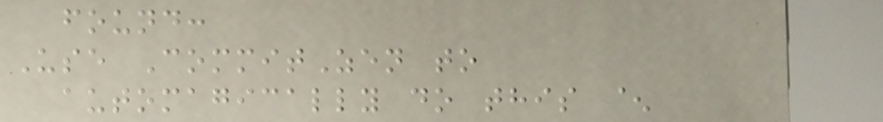found:
Use CommitZen to
automagically do this ^
